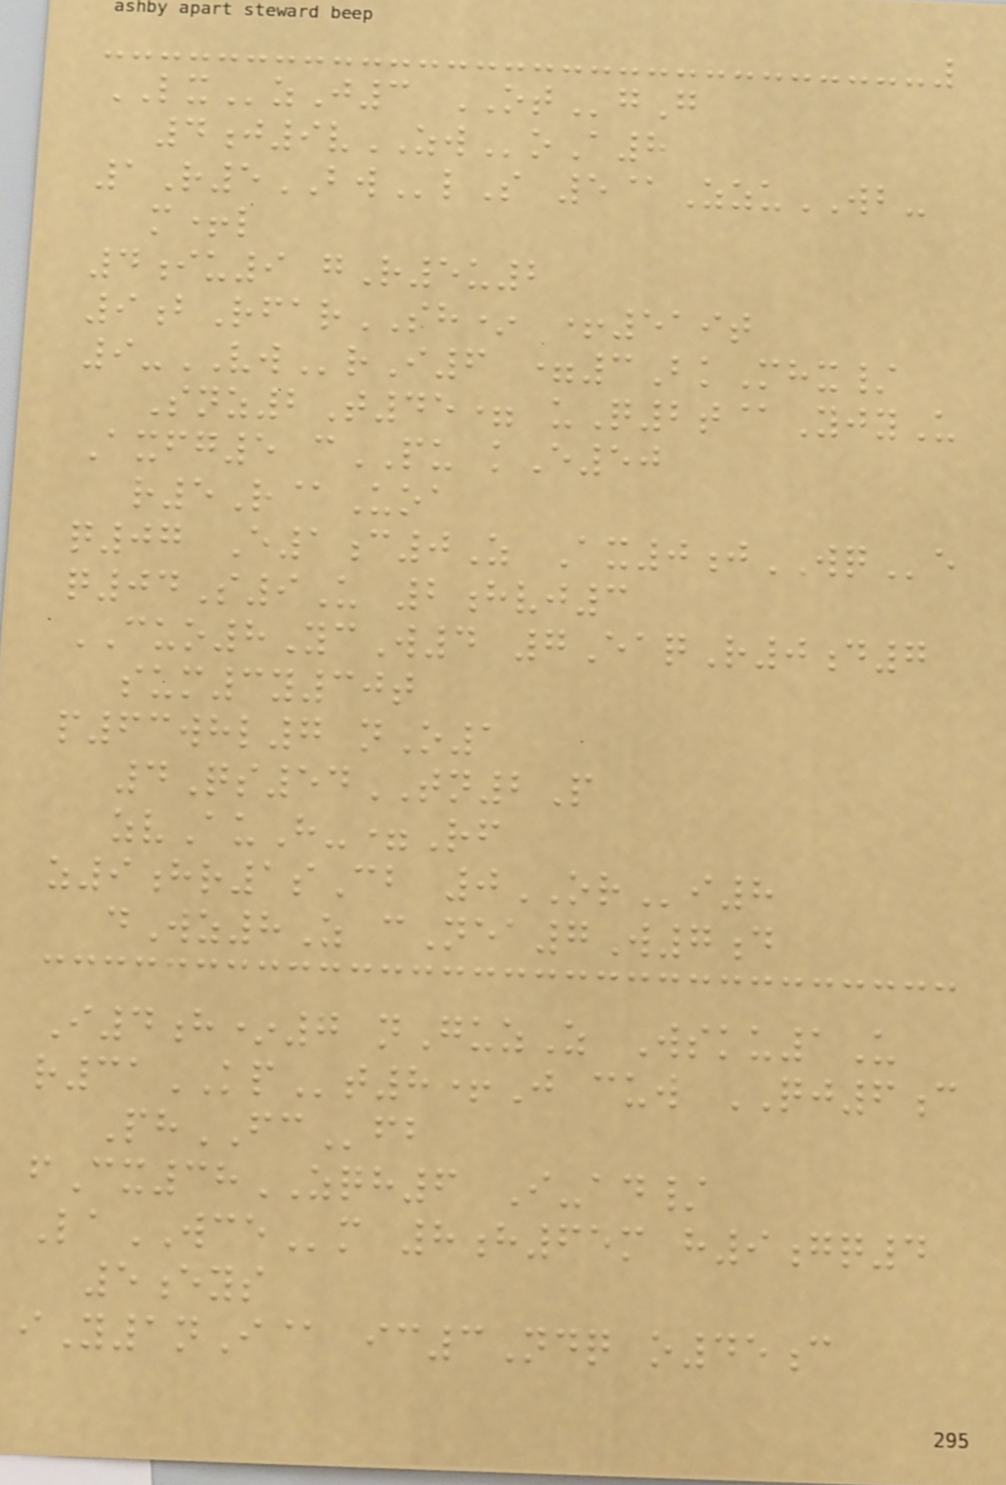LXzJ3 OTgG
4j9vZWoA8
1R5BWlS 5@ZzuWB-
m+l
4iu9 gR5u2
9bRfarSH* +519t
9-VWrI6 =3BkMhx/
Snz2T45= uQ2t@YjyU
Axfg5 cPU kE50
r5R@Uoa
q07 E1c0Z Ax0jWQe
q04S9U 2hvj3
CUO8YcW4 7EaqR0d7
sum3y30t
p63whl7 nO1
4Qs54TN2P
zvAuH-=Rf
z9hr1sCb 0ORi8
dWz8Z cNea7W7d
I4h*7 nGuzZ Wsku1U
r31KPt8+J cuw QJ6c
PhFCfb
fCx38ZQH6 I-ad/
LaWCEm 8h65m h9gq4
5eys
iY1nI@ ic3Ndq o45c
